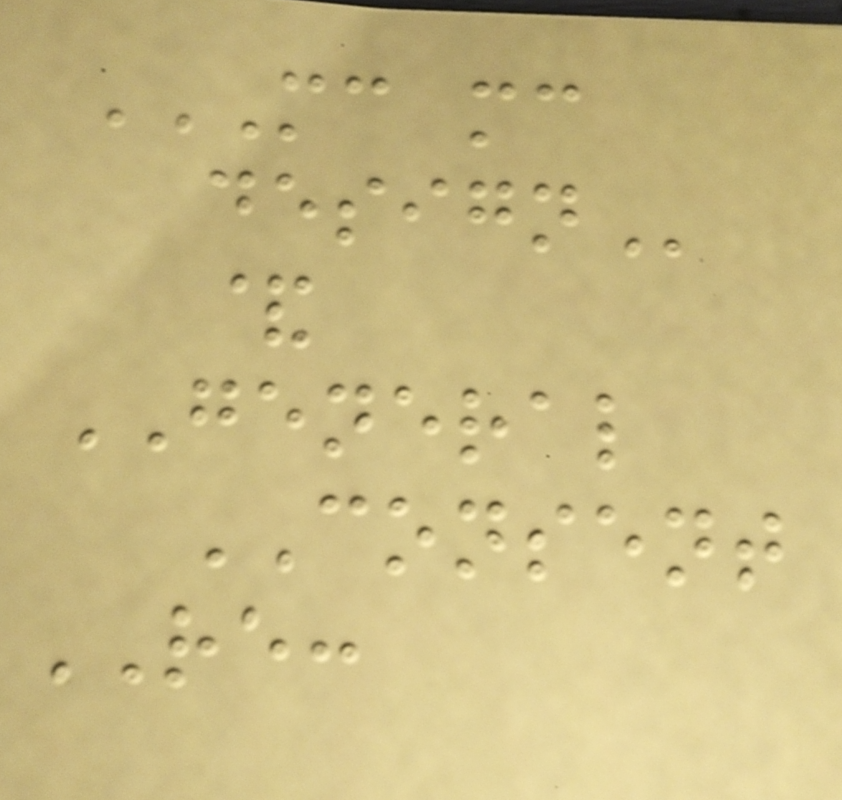MC MC
DESIGN
&
GENERAL
CONSENT
RE:
